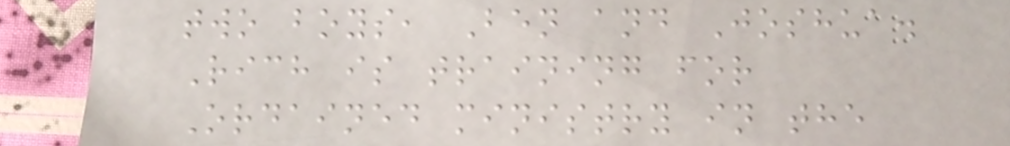two boys, Ben and Joshua.
Rich is training for
Ordained ministry in the
